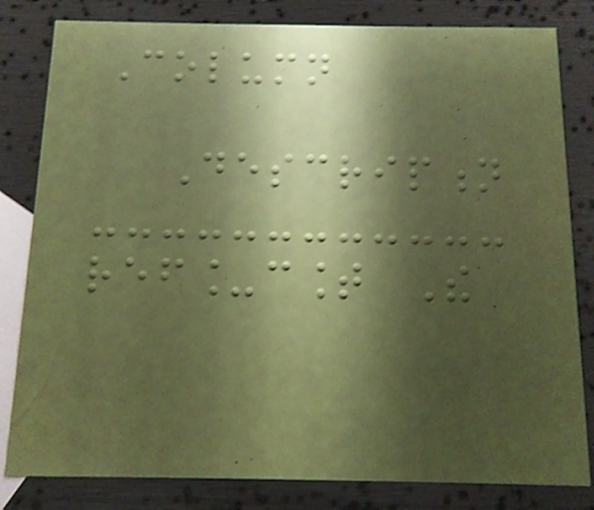Column
Description
ref_count The
